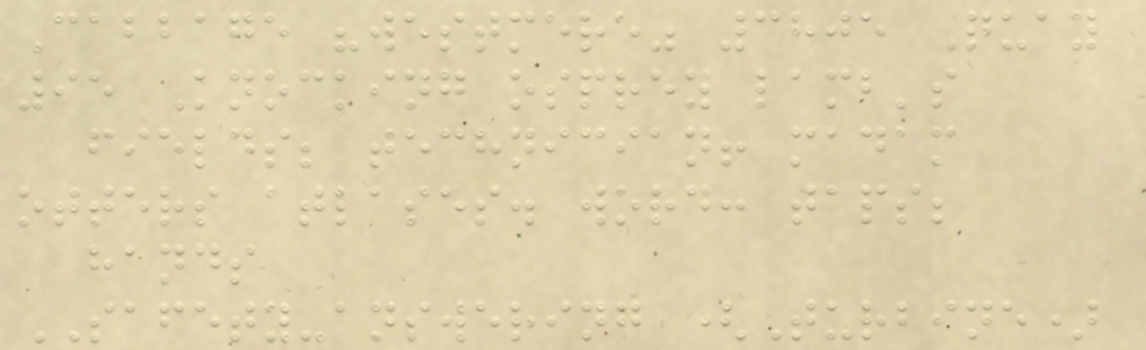Cabbage "westmere" 3805 Quay
95 Knocking osprey lamb's
fields; technician! madam
otters atlases. word: taps;
hands
SAFETY-answering (Turbine)
